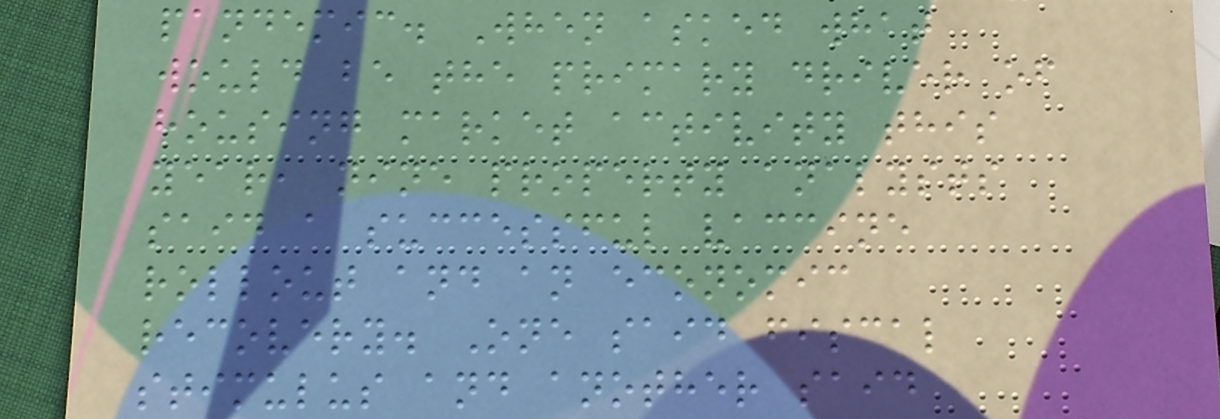pandemic. When asked what
would be the primary driver of
housing market activity this
year, nine property analysts
said a successful vaccine
rollout and an economic
recovery. One said fiscal
stimulus and another said
